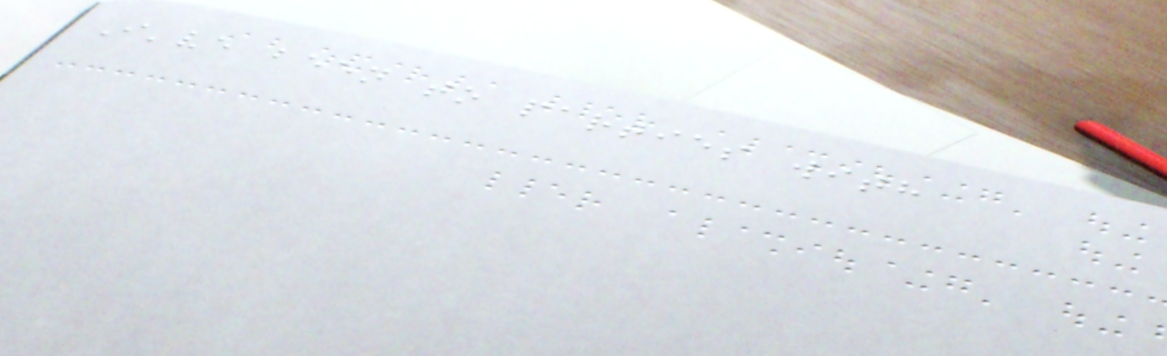I've been to parties with
